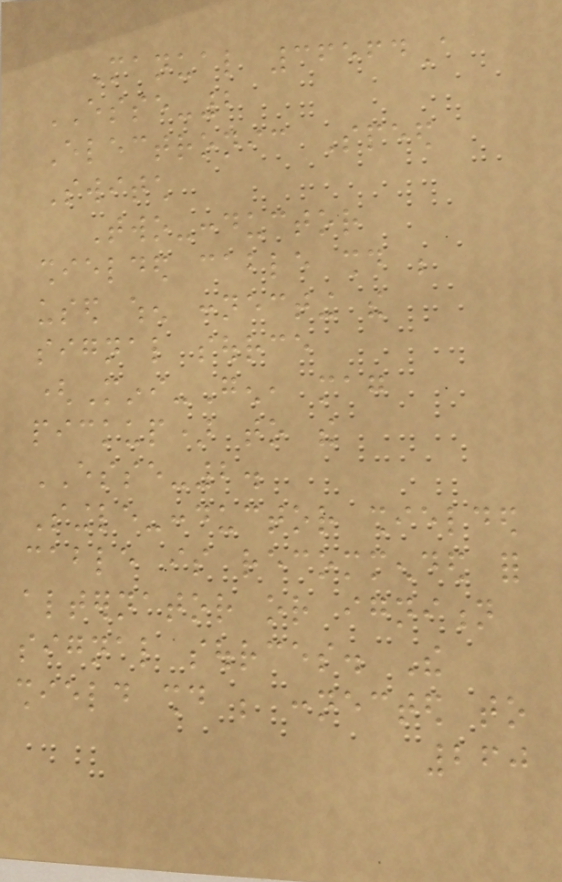Manual 36564A
ESSE-2
Electronic Speed
Switch
Two-conductor
shielded cable should be
used when connecting the
signal source
(Mini-Gen, mag
pickup) to the
ESSE-2.
Single-conductor shielded
cable is recommended for
alternator or ignition
signal sources. The
shield should be connected to
260
